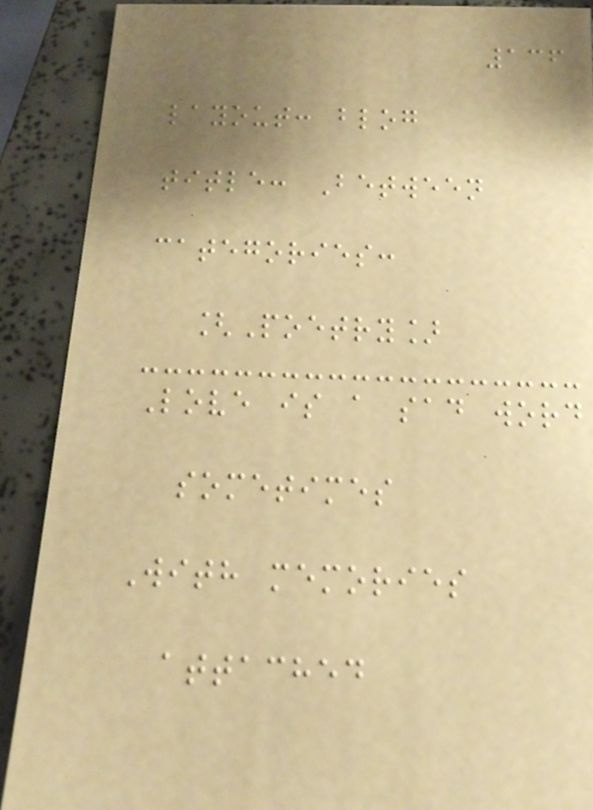136
layout: blog
title: Between
categories:
[Poetry]
Love is a sad word
sometimes
With memories
attached
